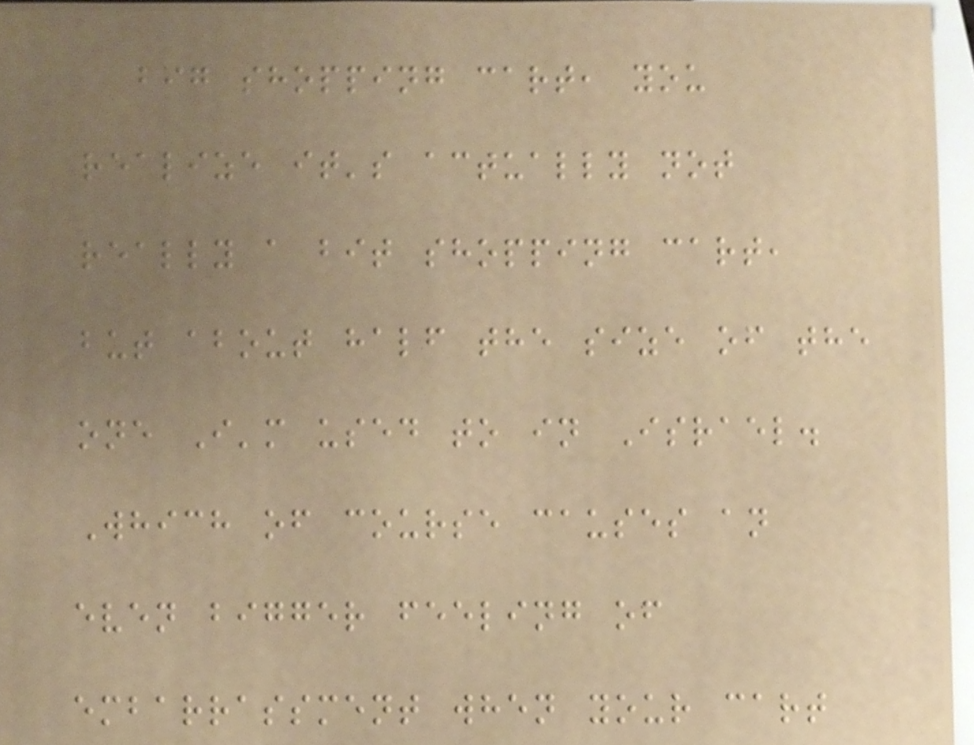big shopping cart, you
realize it's actually not
really a bit shopping cart,
but about half the size of the
one I'm used to in Israel.
Which of course causes an
even bigger feeling of
embarrassment when your cart
